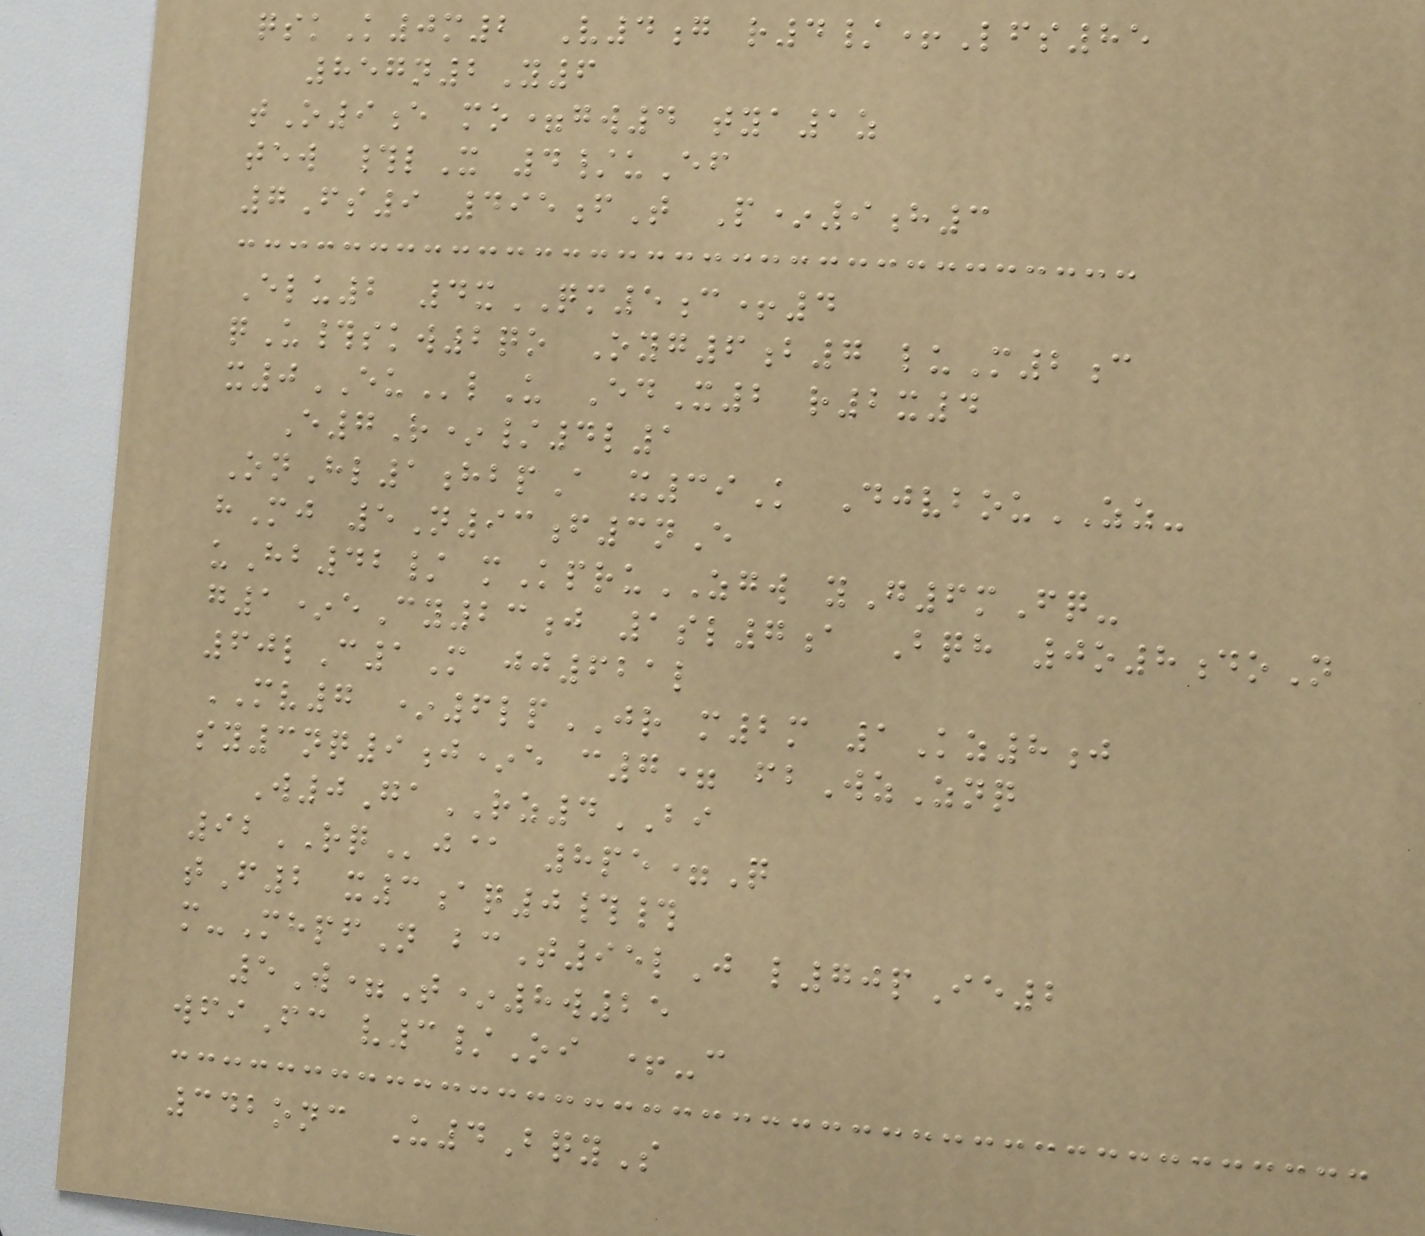qskK0m2 V4g r4/+Lfs85
857n2Y6
tO9e mo=gw4 tya1z
tew #lX 4/uEf
7Fs9 495fT P*9h3
Elu2 4xQM5c+4
qU#skw2qo Oyg6b7 luM2c
x0EUlU EdX2 r2x4
E7R*/4l1
OnHl1hbpA x39K DjvbouZZ-
hMj 5N93f3nE
uHb42/ mKpruZGW yG6mFq-
g1*eCy23j 1sl7a Bqh 0o8doN
60lC1M jj621l
MV7 *6lpJR m2m 1Kz8j
sy3nq9j*e c7= fbWzZnq
W0GaRZ4BI
92RQj@ 8pe=Q
tF2 x3aq0##
m-MhpfN bcT95lJ l70pIe2
5W=T*8w25
wfiFc v3/Oi +-c
342onc U4BqyS
